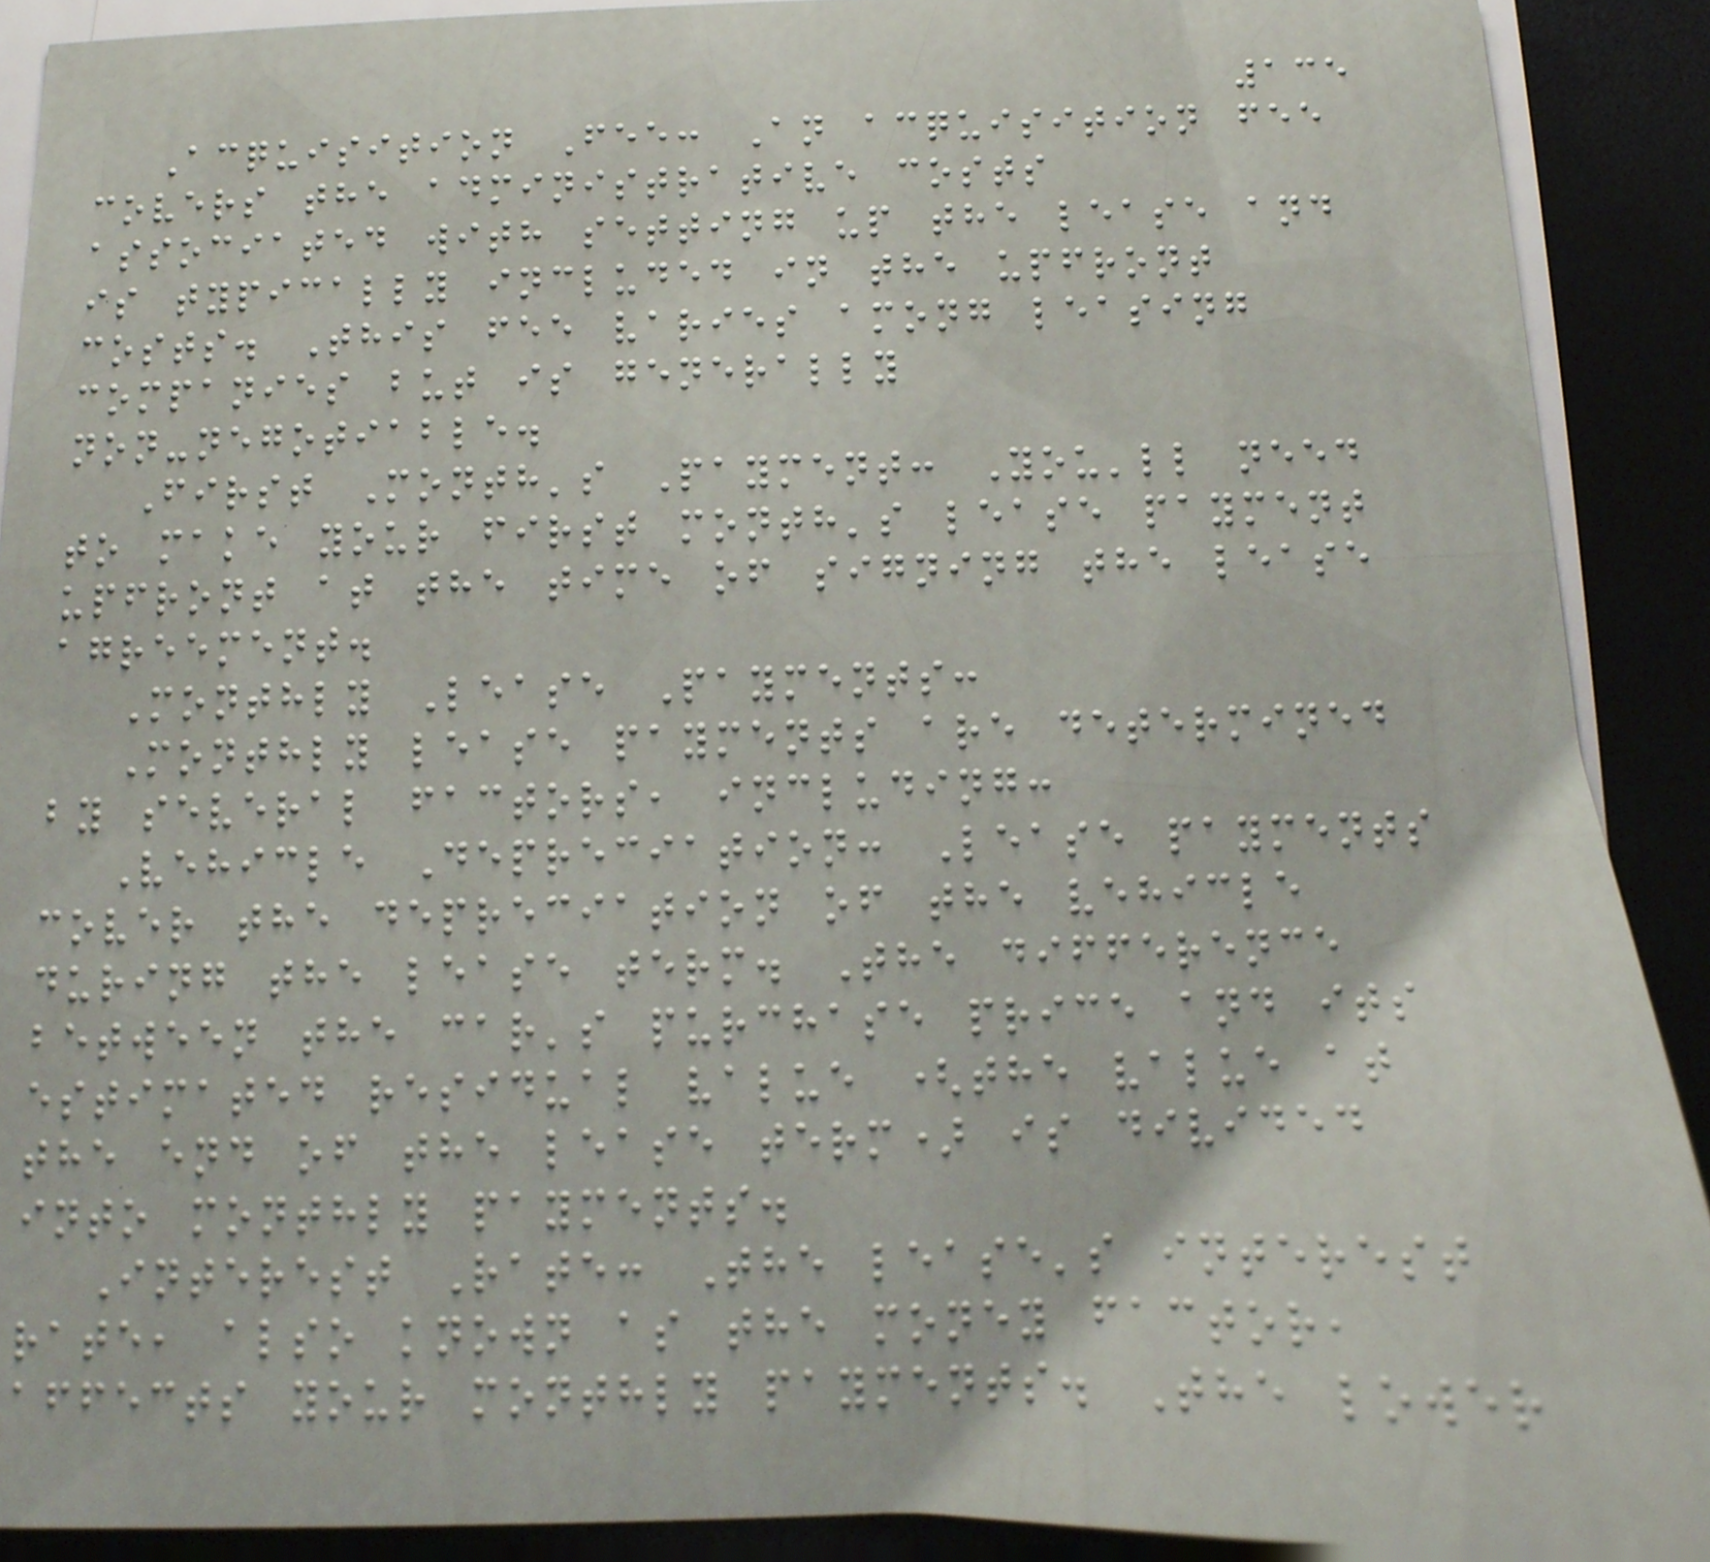135
Acquisition Fee: An acquisition fee
covers the administrative costs
associated with setting up the lease and
is typically included in the upfront
costs. This fee varies among leasing
companies but is generally
non-negotiable.
First Month's Payment: You'll need
to make your first month's lease payment
upfront at the time of signing the lease
agreement.
Monthly Lease Payments:
Monthly lease payments are determined
by several factors, including:
Vehicle Depreciation: Lease payments
cover the depreciation of the vehicle
during the lease term. The difference
between the car's purchase price and its
estimated residual value (the value at
the end of the lease term) is divided
into monthly payments.
Interest Rate: The lease's interest
rate, also known as the money factor,
affects your monthly payments. The lower
